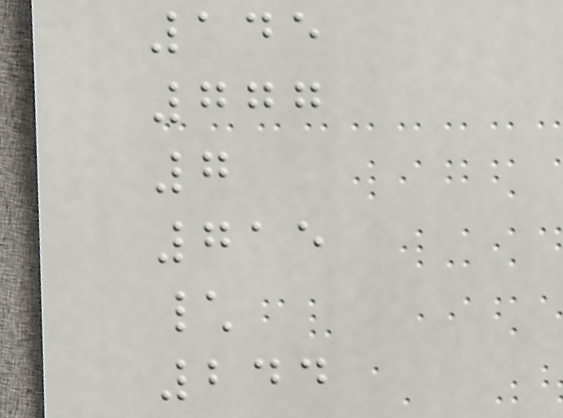145
777
7
715
\
244
